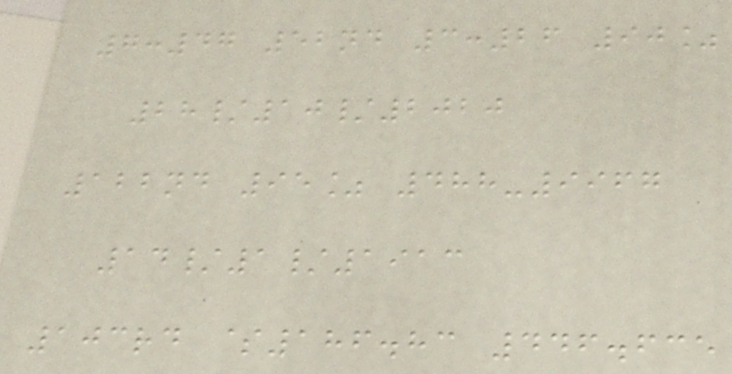7:47 52nd 3:26 90%
28/10/2020
122nd 95% 488-9967
14/1/1913
103rd $186.83 446.635
